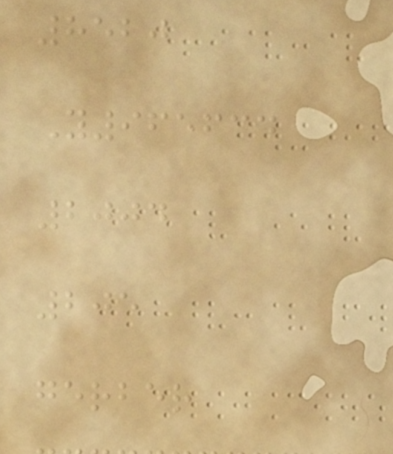8520
Y965634
2004
205
gerber
